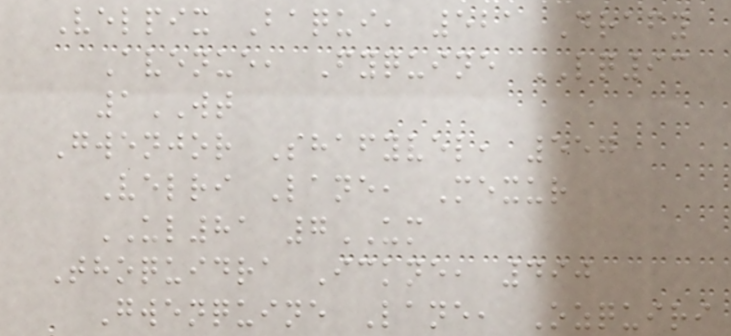Velpix Baqui, 521 Drafy
Avenue, Fyquine LQ93
1WT
Gwenjor Shafyvel, 557
Velri Lane, Mexur
UL81 7UM
Thoquidra Ickne, 490
Gwenquine Lane, Ozquiri
